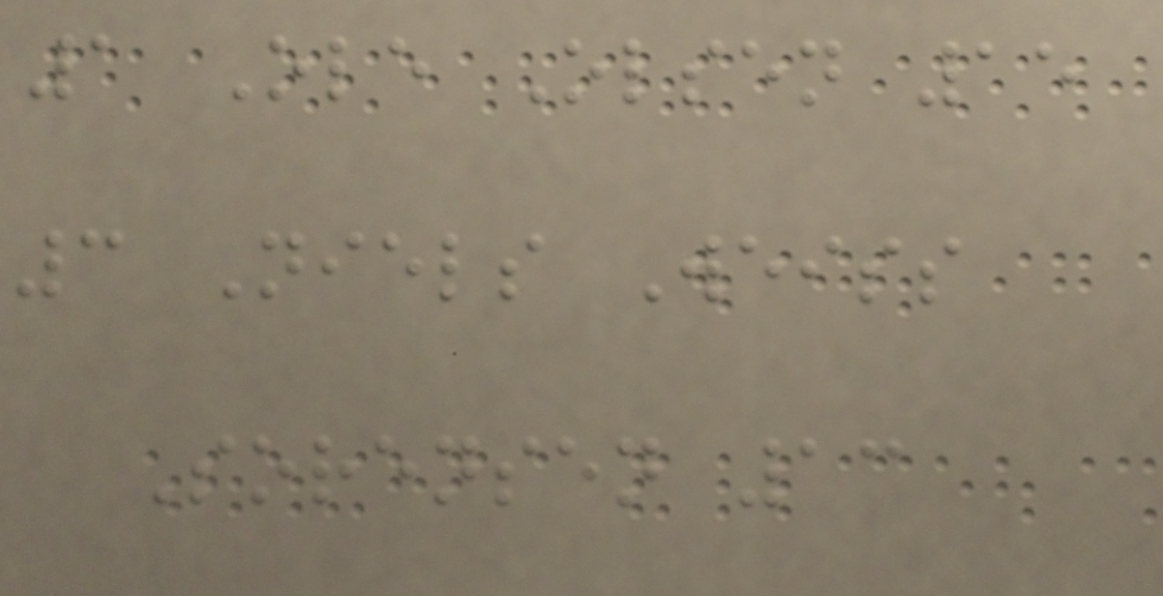1 Ole Olsen 15
3 Niels Weiss
Sorensen 13
